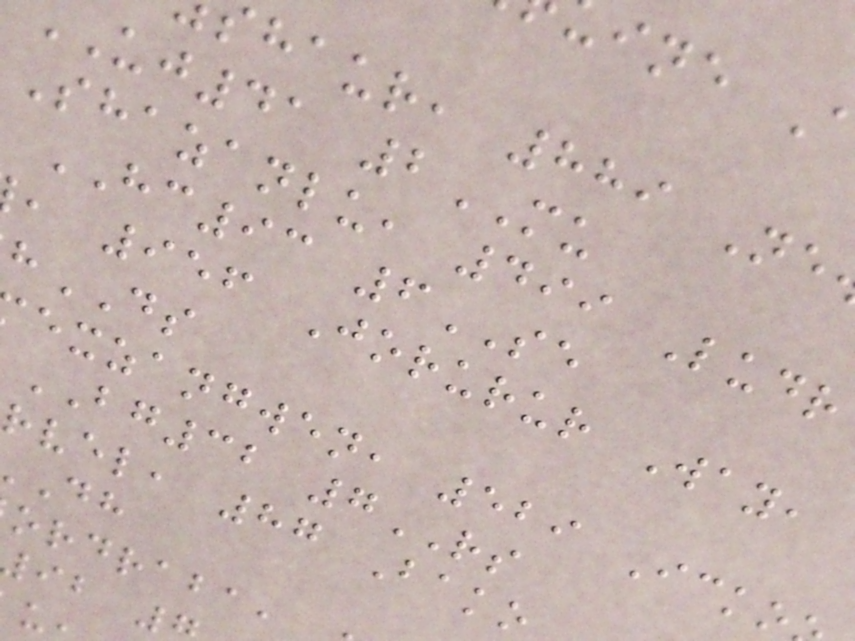haur, 889 Ne
uj41 2MU
Shazanlu, 499 Ludr
HC93 6SE
, 956 Jorurur Way,
DS
exzangwen, 529 Icko
BG32 7RS
rvel, 87 Bako
